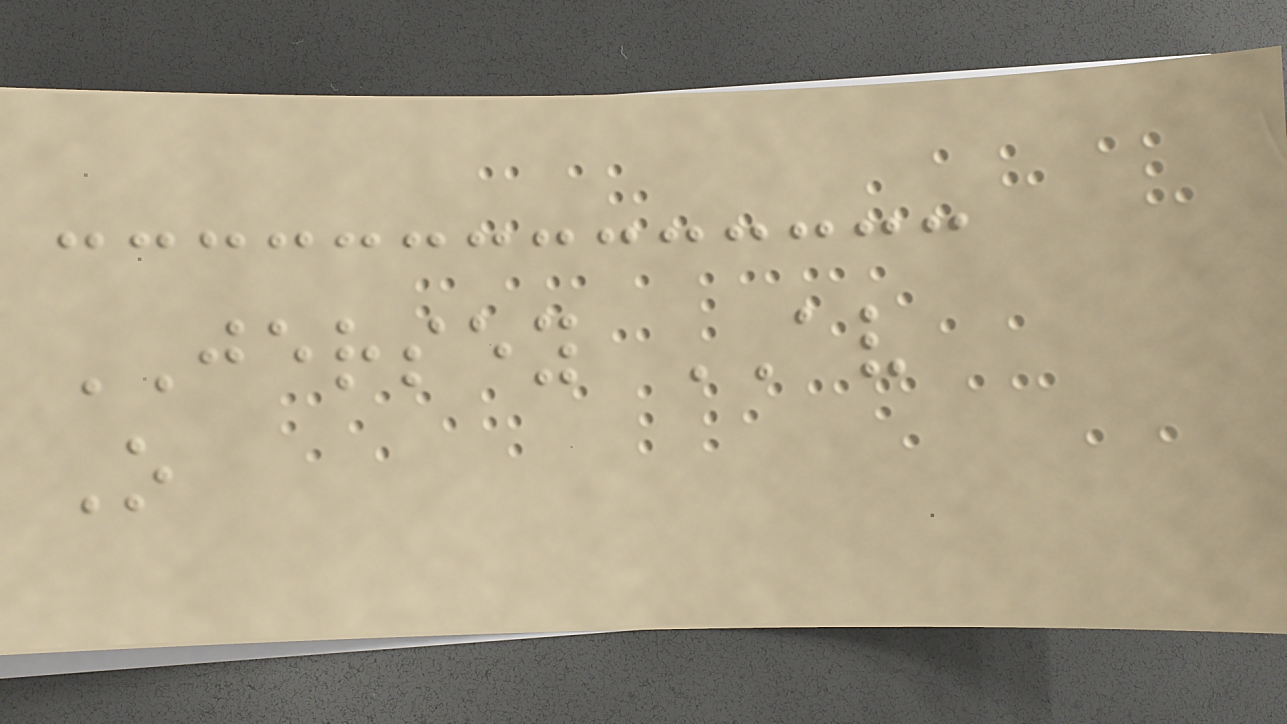JERSEY AV
O
